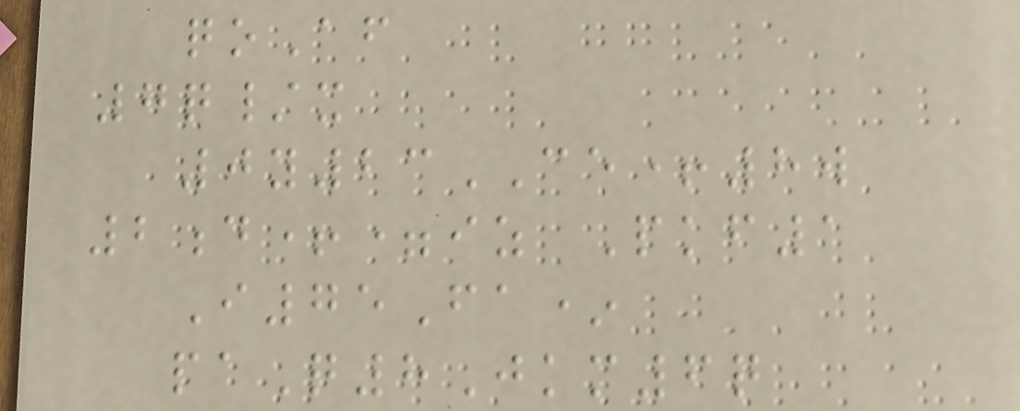qoAf
7q/x
0y23CE+8w
2d+=iz Pkf1
I75Fa*
paQ8Jkm6q
